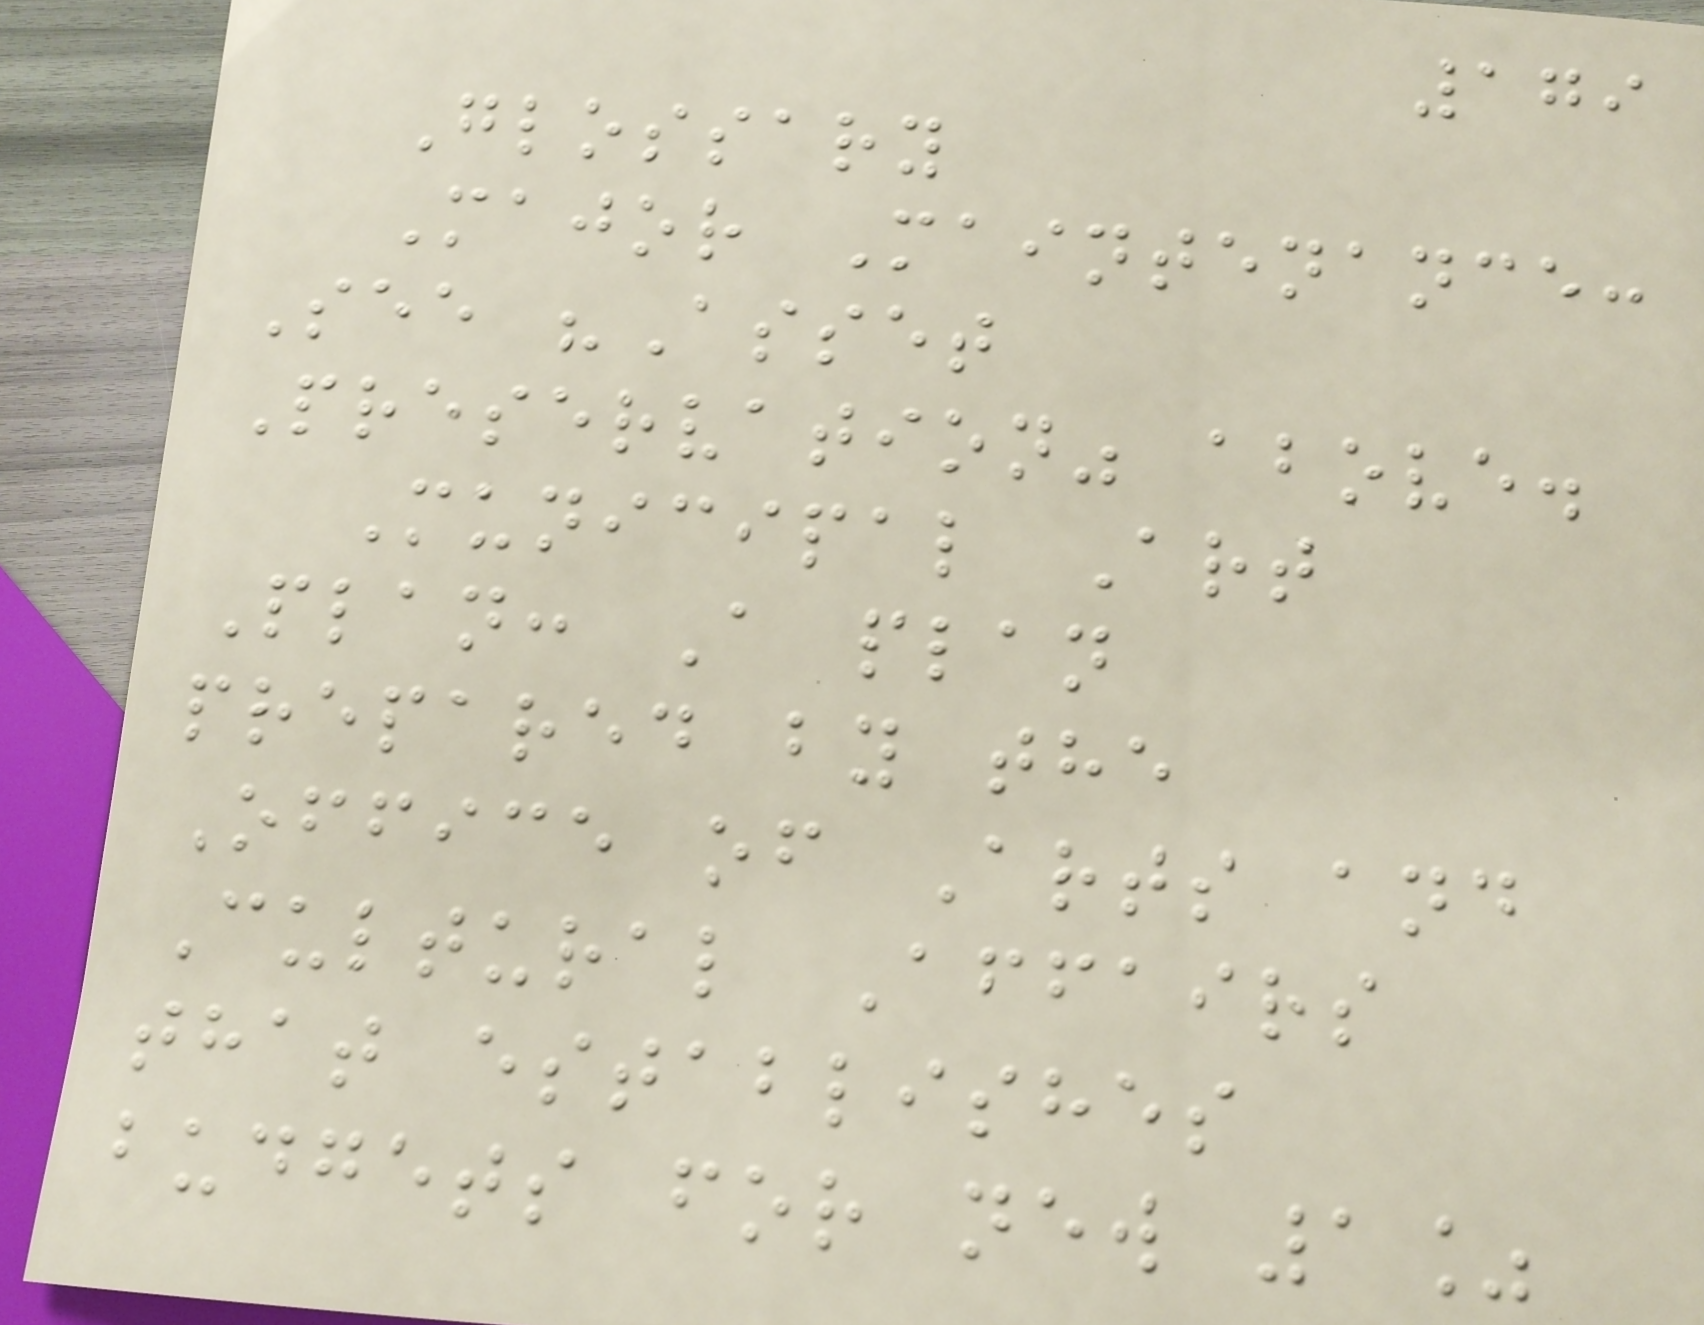179
Glossary
Major Maintenance:
See "Asset
Preservation" above.
Municipal Art
Plan: A plan
prepared by the
Office of Arts and
Cultural Affairs
that establishes
budgets for new 1%
